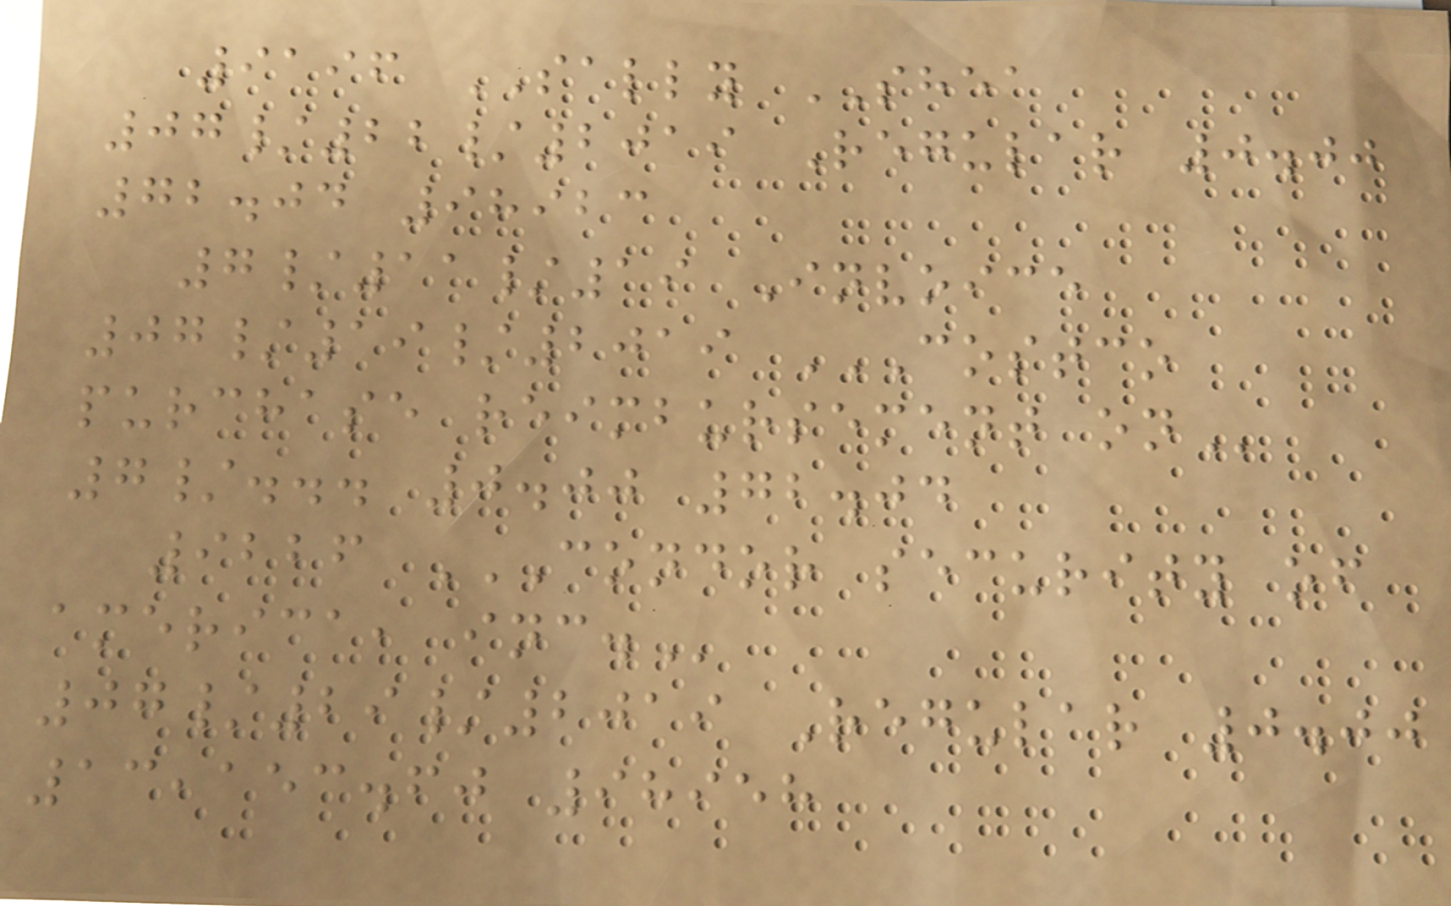9196 SALLY SHEA
07/22/2019 Regular 0.00
72.04 98923
7/11/19 Invoice
07/19/2019 COSTCO
PURCHASE REIMBURSEMENT ON
7/... 0.00 72.04
9226 CONDOR SECURITY OF
AMERICA, INC.
07/29/2019 Regular 0.00
13,153.60 98958
